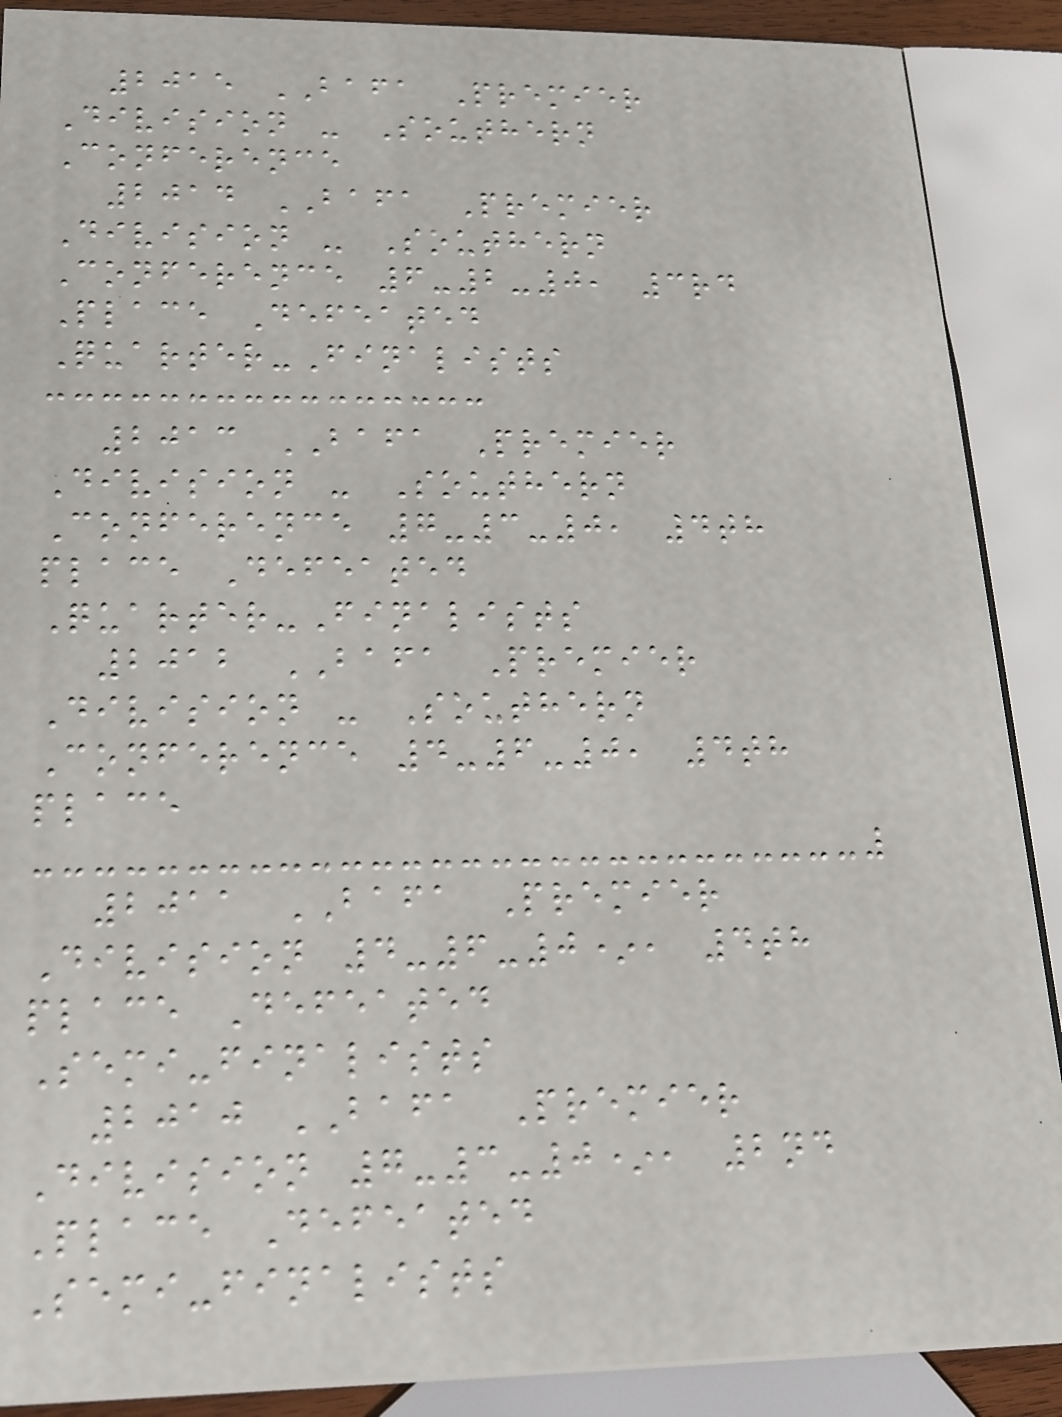2015 BAFA Premier
Division - Southern
Conference
2014 BAFA Premier
Division - Southern
Conference 6-2-0, 3rd
Place Defeated
Quarter-Finalists
2013 BAFA Premier
Division - Southern
Conference 7-3-0, 4th
place Defeated
Quarter-Finalists
2012 BAFA Premier
Division - Southern
Conference 4-6-0, 4th
place
2011 BAFA Premier
Division 4-6-0*, 4th
place Defeated
Semi-finalists
2010 BAFA Premier
Division 7-3-0*, 2nd
Place Defeated
Semi-finalists
